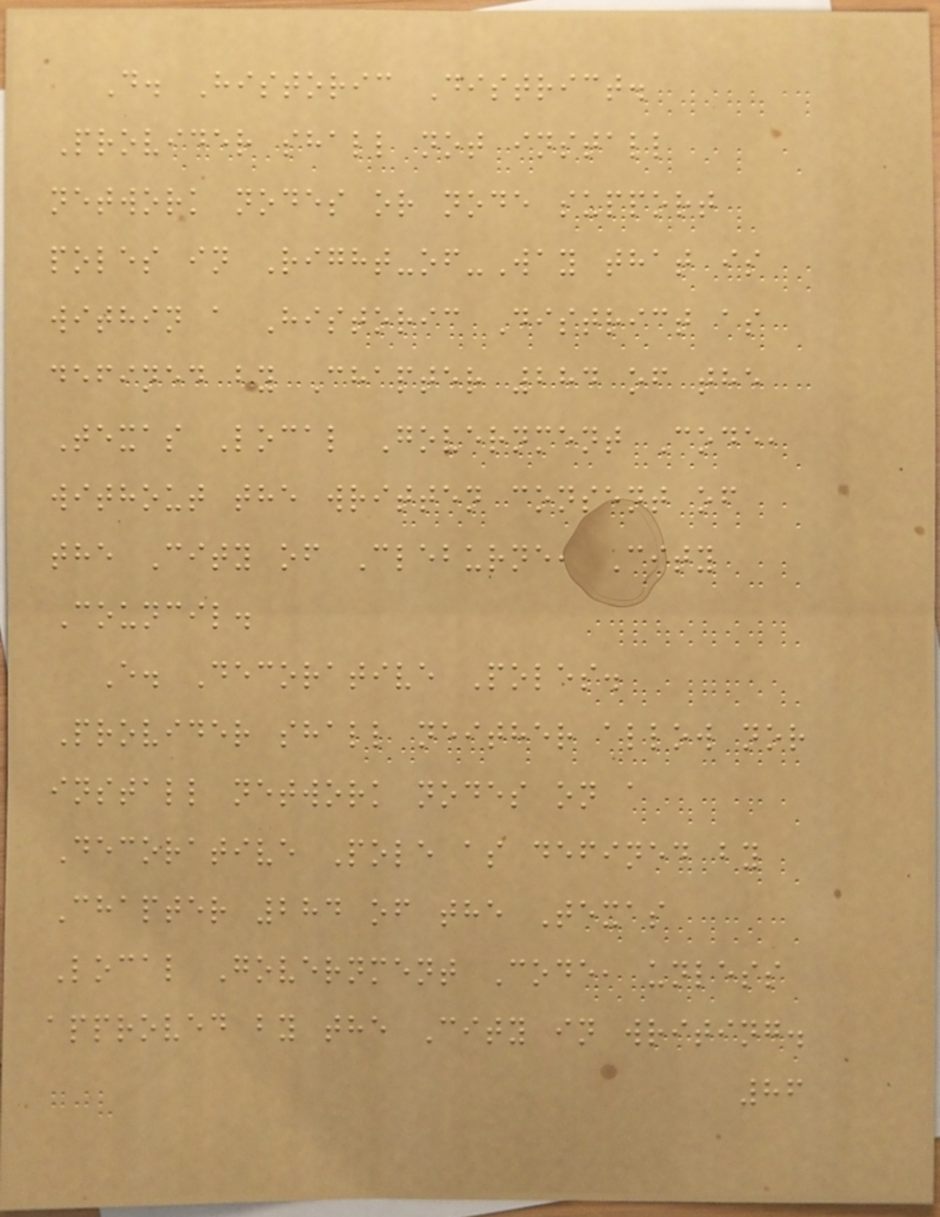D. Historic District.
Provider shall not install
network nodes or node support
poles in Right-of-Way that is
within a Historic District as
defined by Chapter 284 of the
Texas Local Government Code,
without the written consent of
the City of Cleburne, City
Council.
E. Decorative Poles.
Provider shall neither allow nor
install network nodes on a
Decorative Pole as defined by
Chapter 284 of the Texas
Local Government Code, unless
approved by the City in writing.
86
